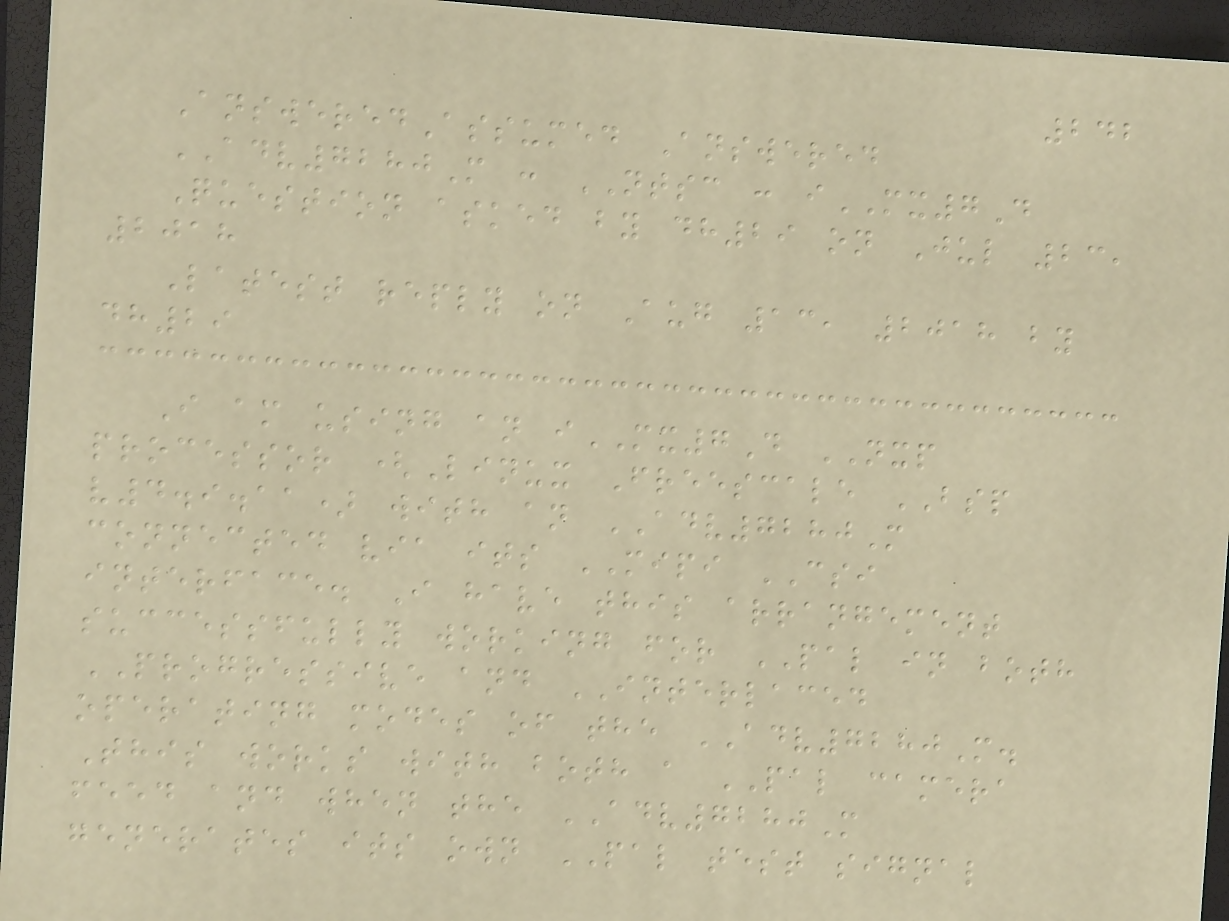242
AnsweredAssumed Answered
ADV7280M : NTSC : iMX7D
Question asked by dh29 on Jul 23,
2018
Latest reply on Aug 13, 2018 by
dh29
I am using an iMX7D NXP
processor (Linux Freescale BSP
v4.9.11) with an ADV7280M
connected via its MIPI CSI
interface. I have this arrangement
successfully working for PAL in both
PROGRESSIVE and INTERLACED
operating modes of the ADV7280M.
This works with both a PAL camera
feed and when the ADV7280M
generates its own PAL test signal
